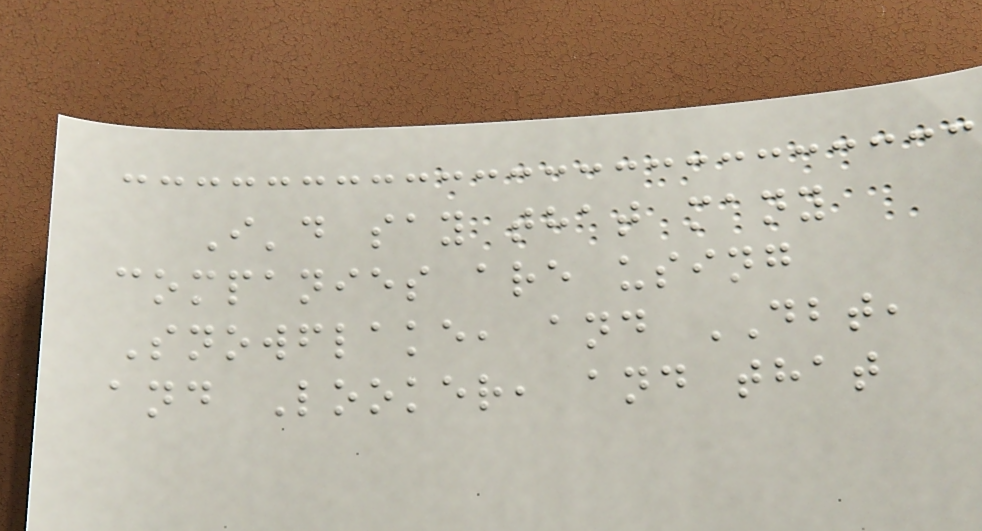I'd say that many
companies are using
Snowflake, and DBT,
and Looker, and that
